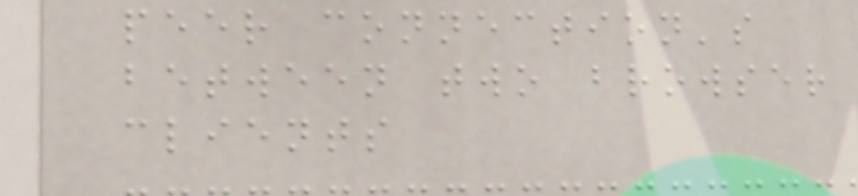peer connection's
between two browser
clients
